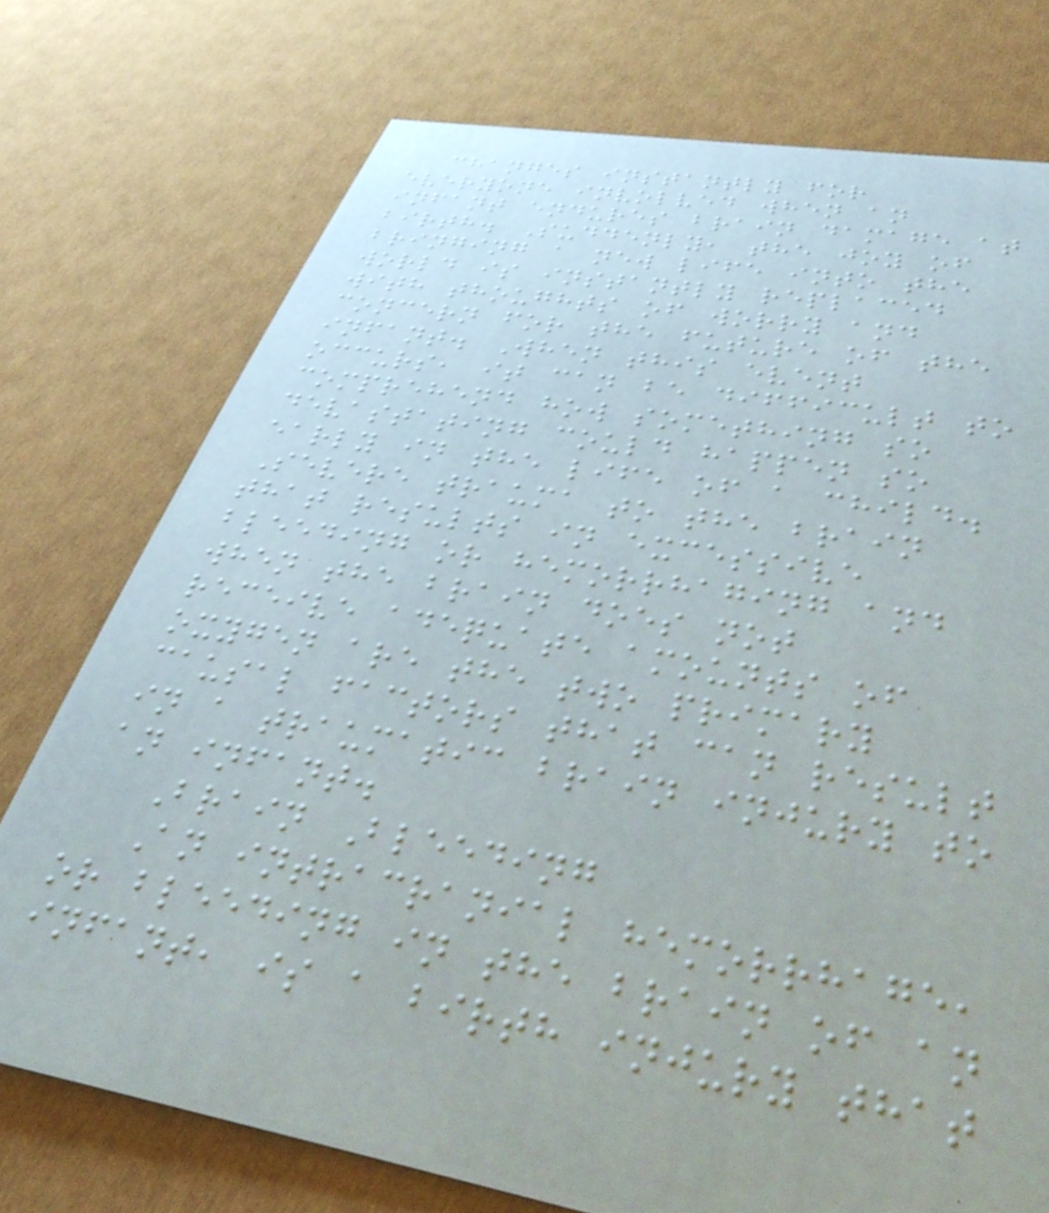changes instantly for
everyone involved when an
infant endures brain damage at
birth. Suddenly, the joy of
bringing a new life into the
world is instantly replaced
with thoughts of worry and
concern for the future of the
infant. When this event
occurs, it can be difficult to
comprehend how something so
devastating could happen so
early in the life of a child.
Severe trauma to the brain
that results in excessive
bleeding or hemorrhaging and
when the brain does not
receive adequate amounts of
oxygen are the two primary
causal factors that can result
in a traumatic brain injury to
an infant.
Brain Bleeding
An intracranial hemorrhage,
or bleeding in the brain of an
infant, is a birth injury that
